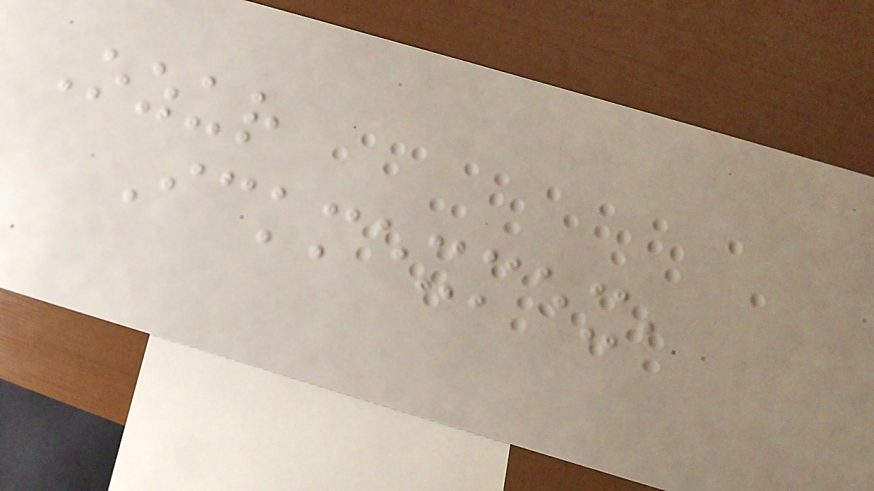Ozur
Ickmexmex,
